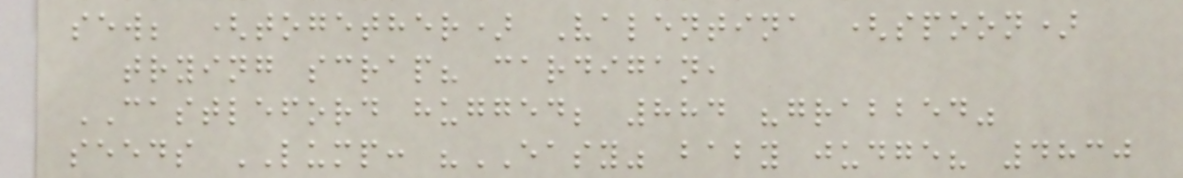sew; (together) Valentina (spoon)
trying scrap? cardigan,
CASTLEFORD hugged; 884 "grabbed"
seeds LUMP: "EASY" baby judge? 4830
